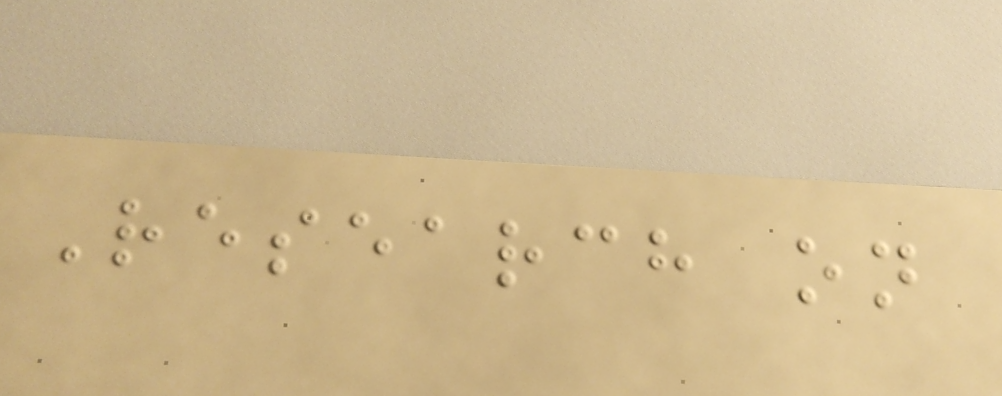Research on
